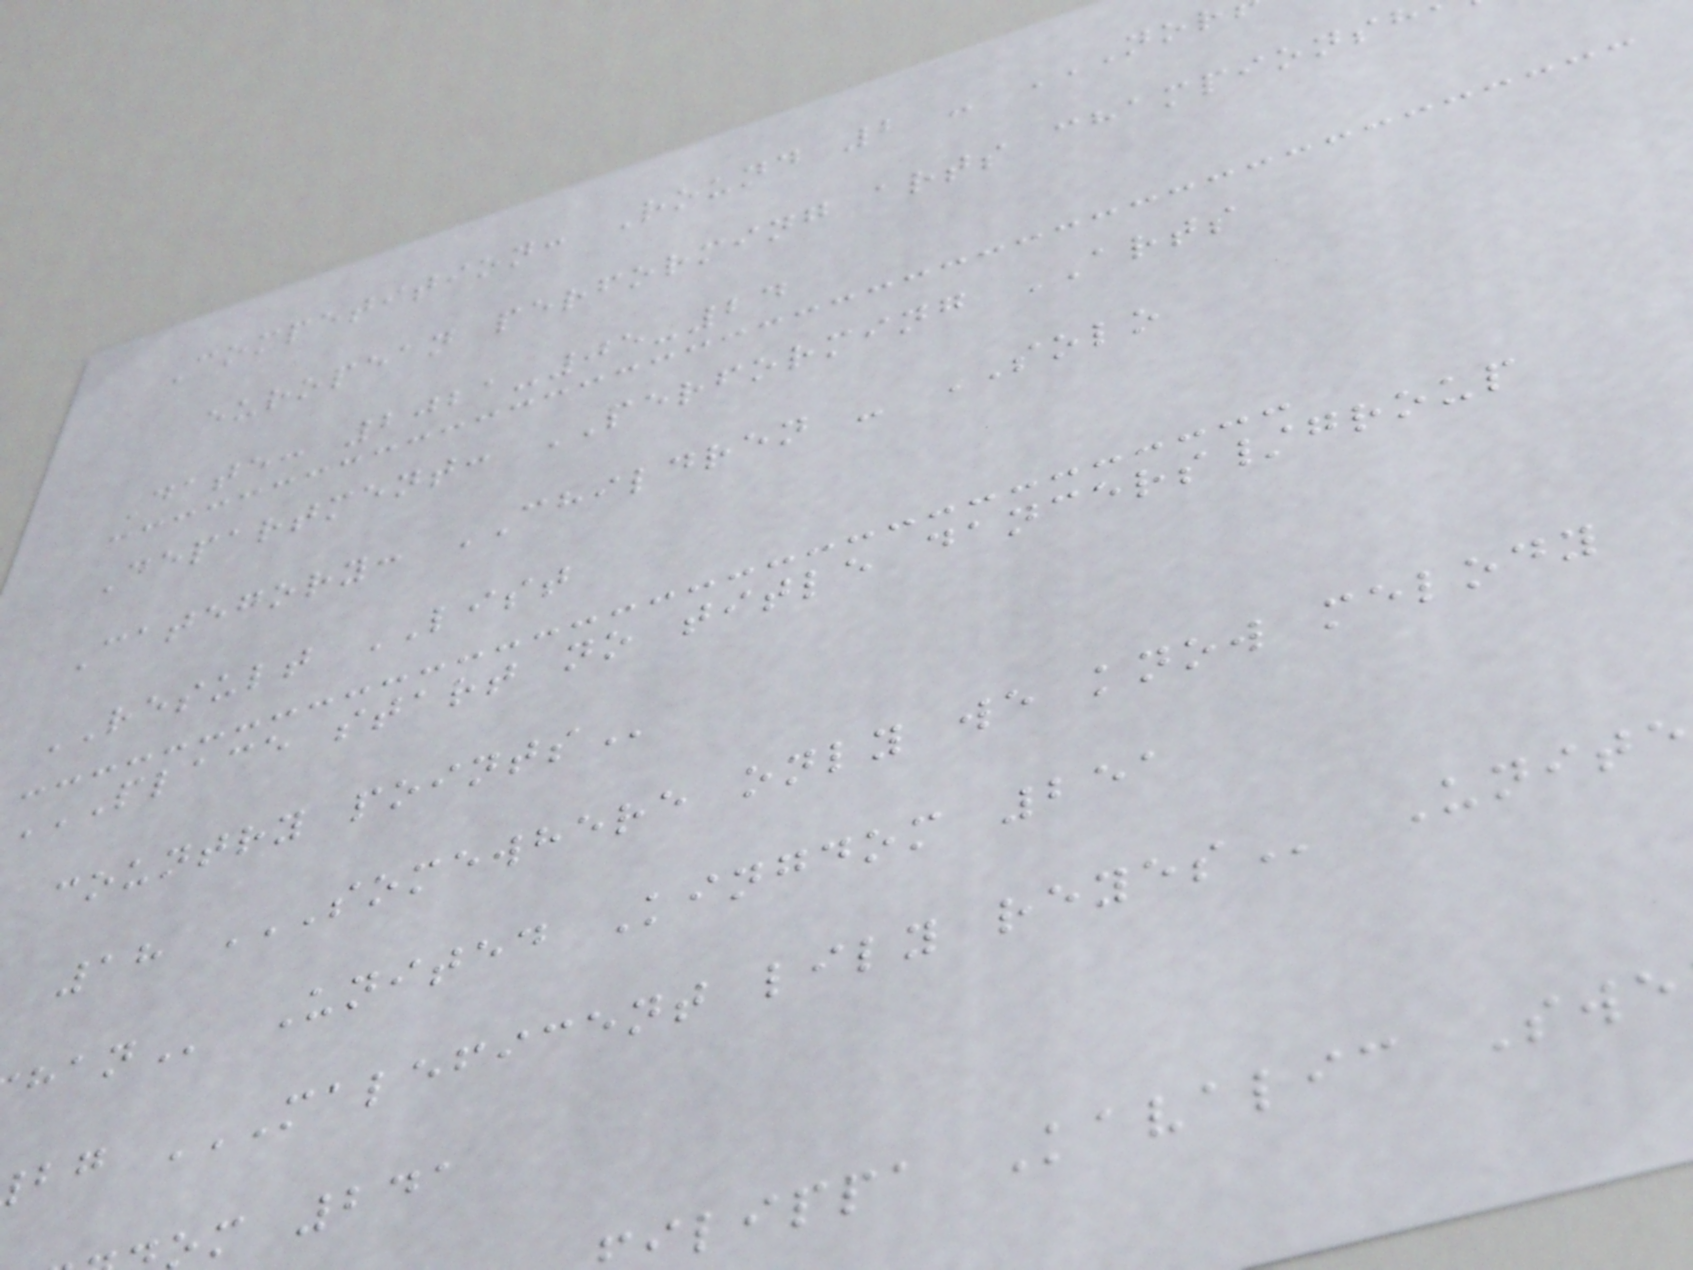Competition: Round 2 -
european performing arts
Date: 2021-05-24
Department: PERFORMING ARTS
Category: CHILDREN - SOLO
RESULT LIST
PLACE START NO TITLE DANCERS/GROUP
country
United Kingdom 251
bg MALEFICENT LILY REYES Unite
m 241
ilippa Kavalic Swe
